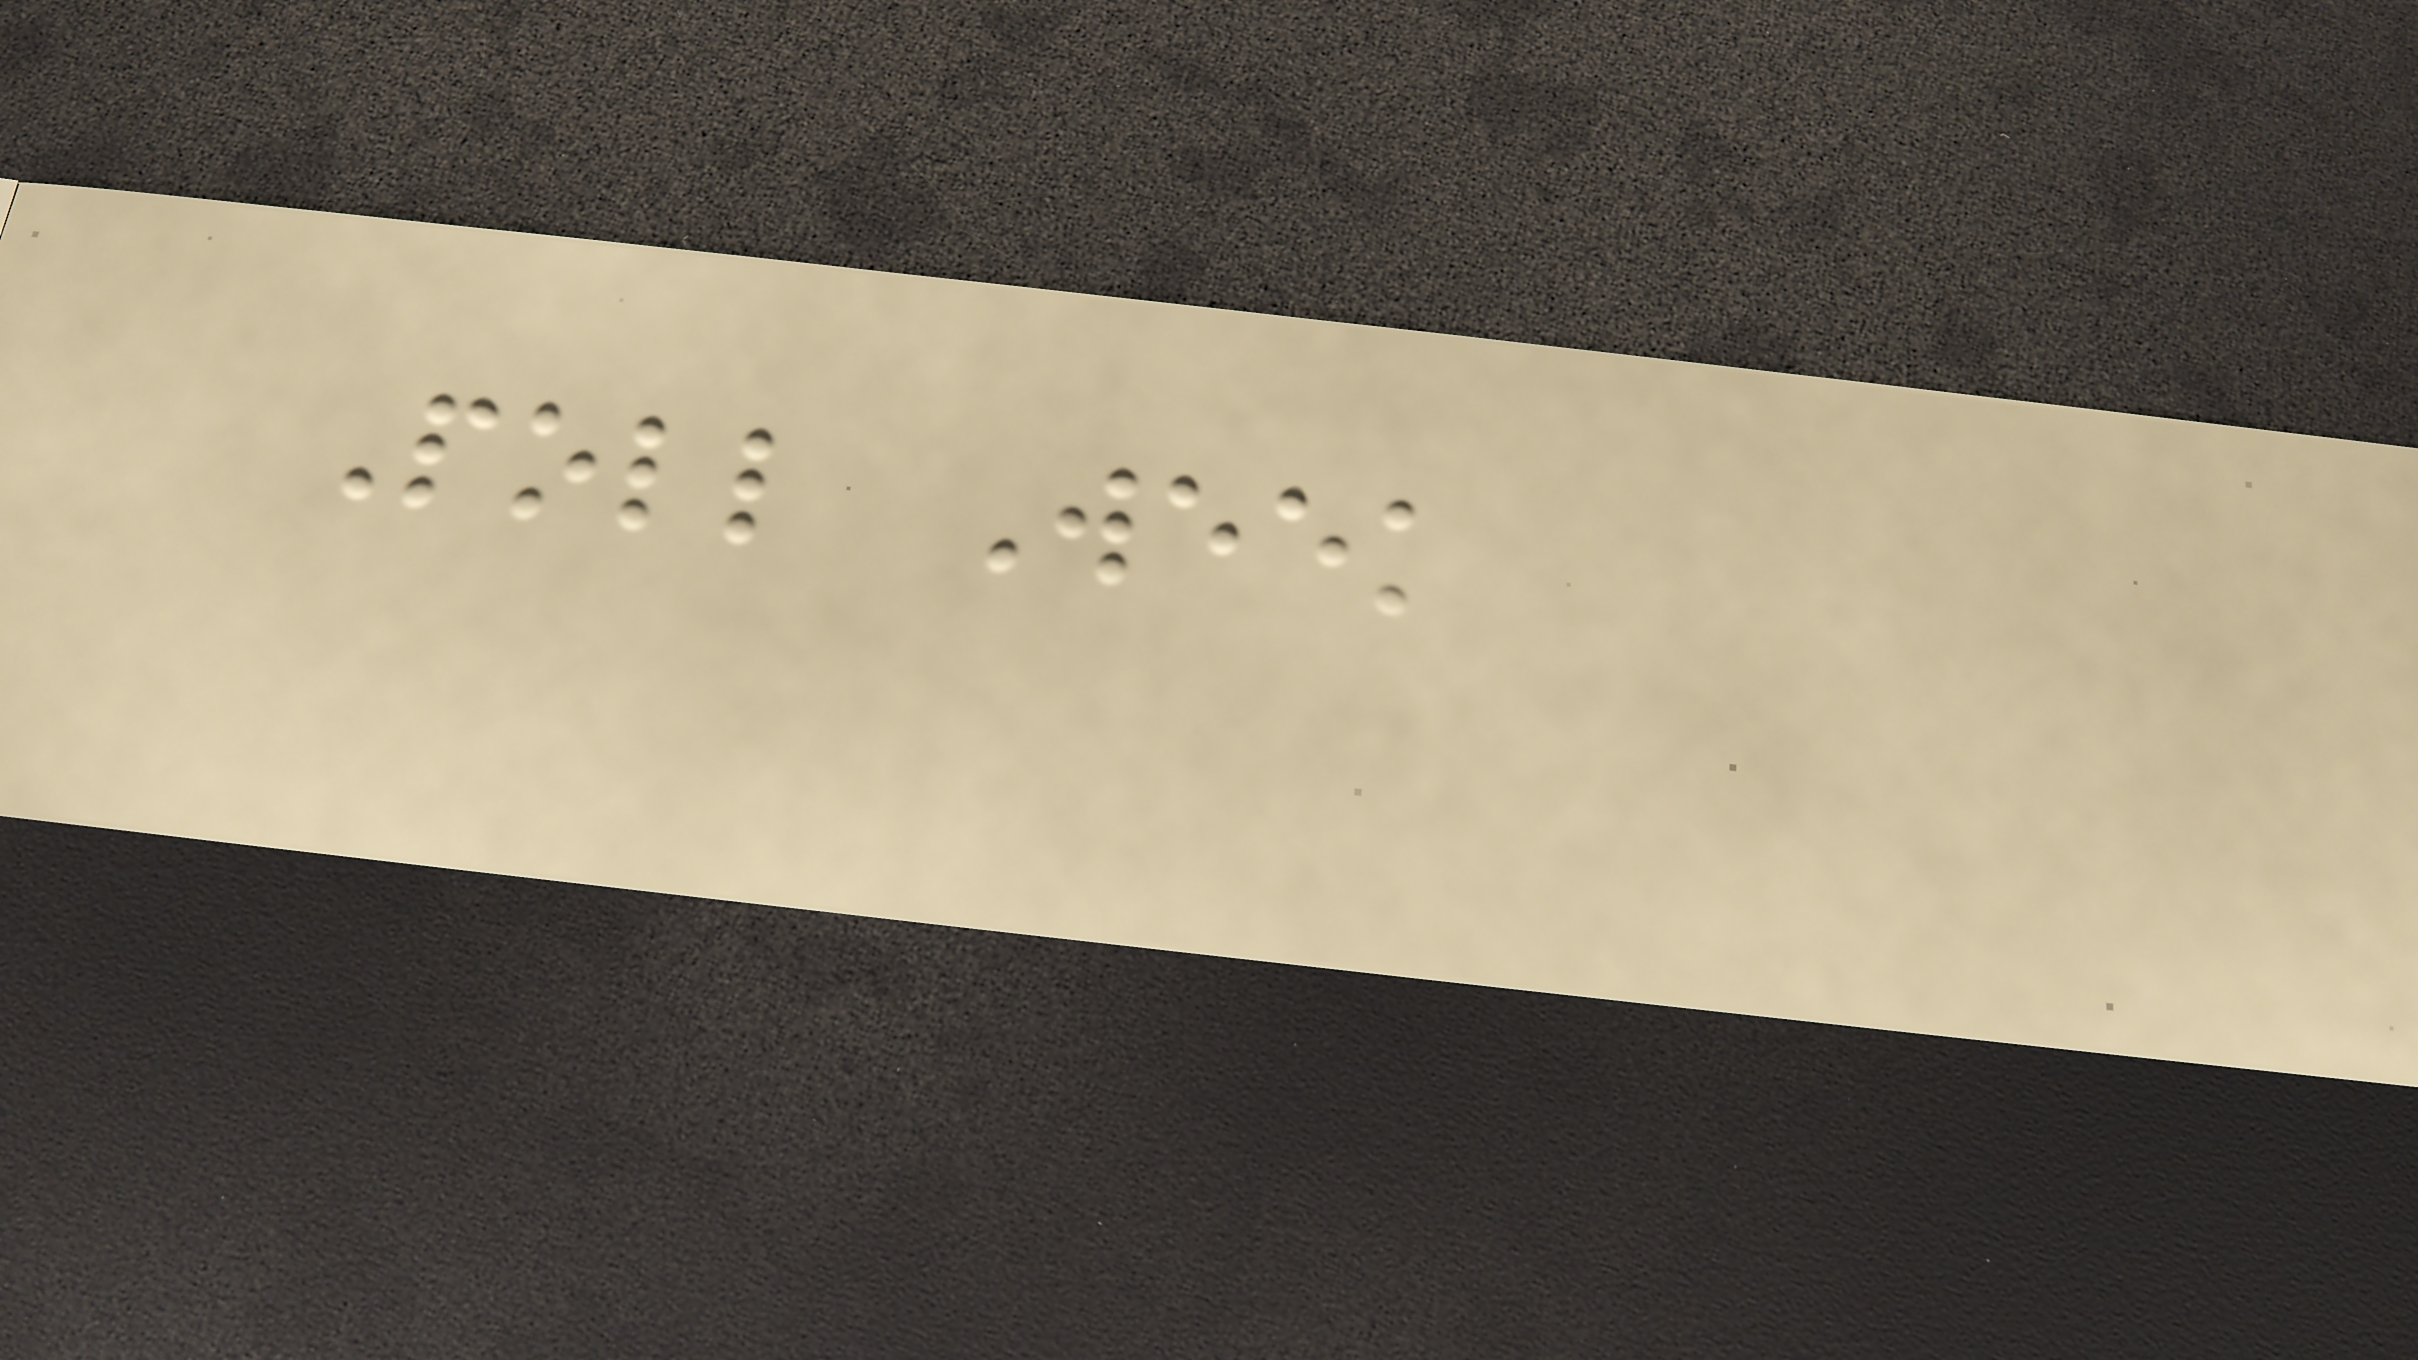Poll Week
